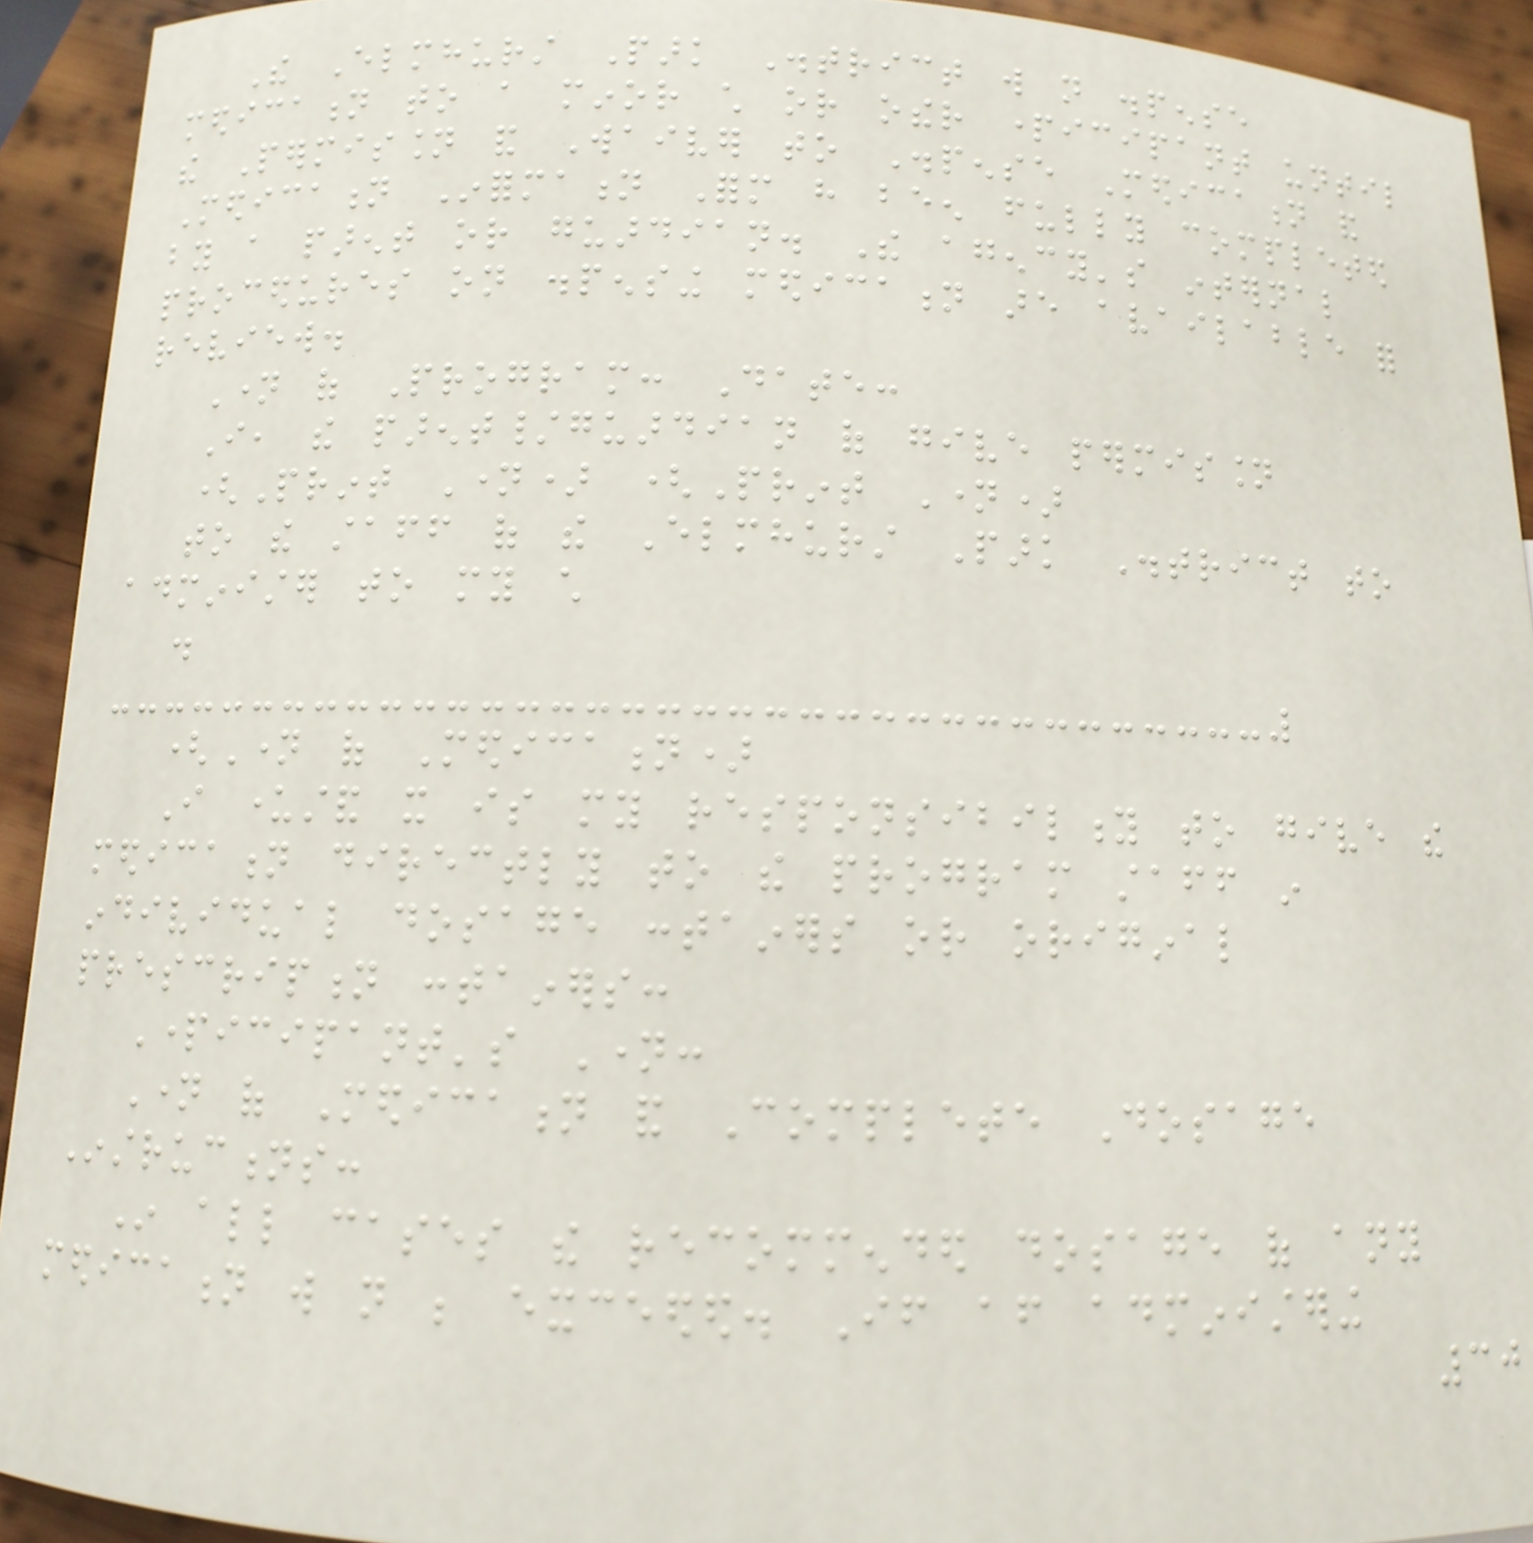The Elmhurst Park District will not dispense
medication to a minor child or other participant until
the Permission and Waiver to Dispense Medication and
Medication Information Form have been fully completed
by a parent or guardian. The agency's internal
procedures on dispensing medication are available for
review.
Name of Program: Date:
I, the parent/guardian of give permission
(Print Name) (Print Name)
to the staff of the Elmhurst Park District to
administer to my child
.
(Name of Medication)
I understand it is my responsibility to give the
medication directly to the program staff in
individual dosage containers or original
prescription containers:
Participant's Name:
Name of Medication and Complete Dosage
Instructions:
In all cases the recommended dosage of any
medication will not be exceeded. If after administering
30
